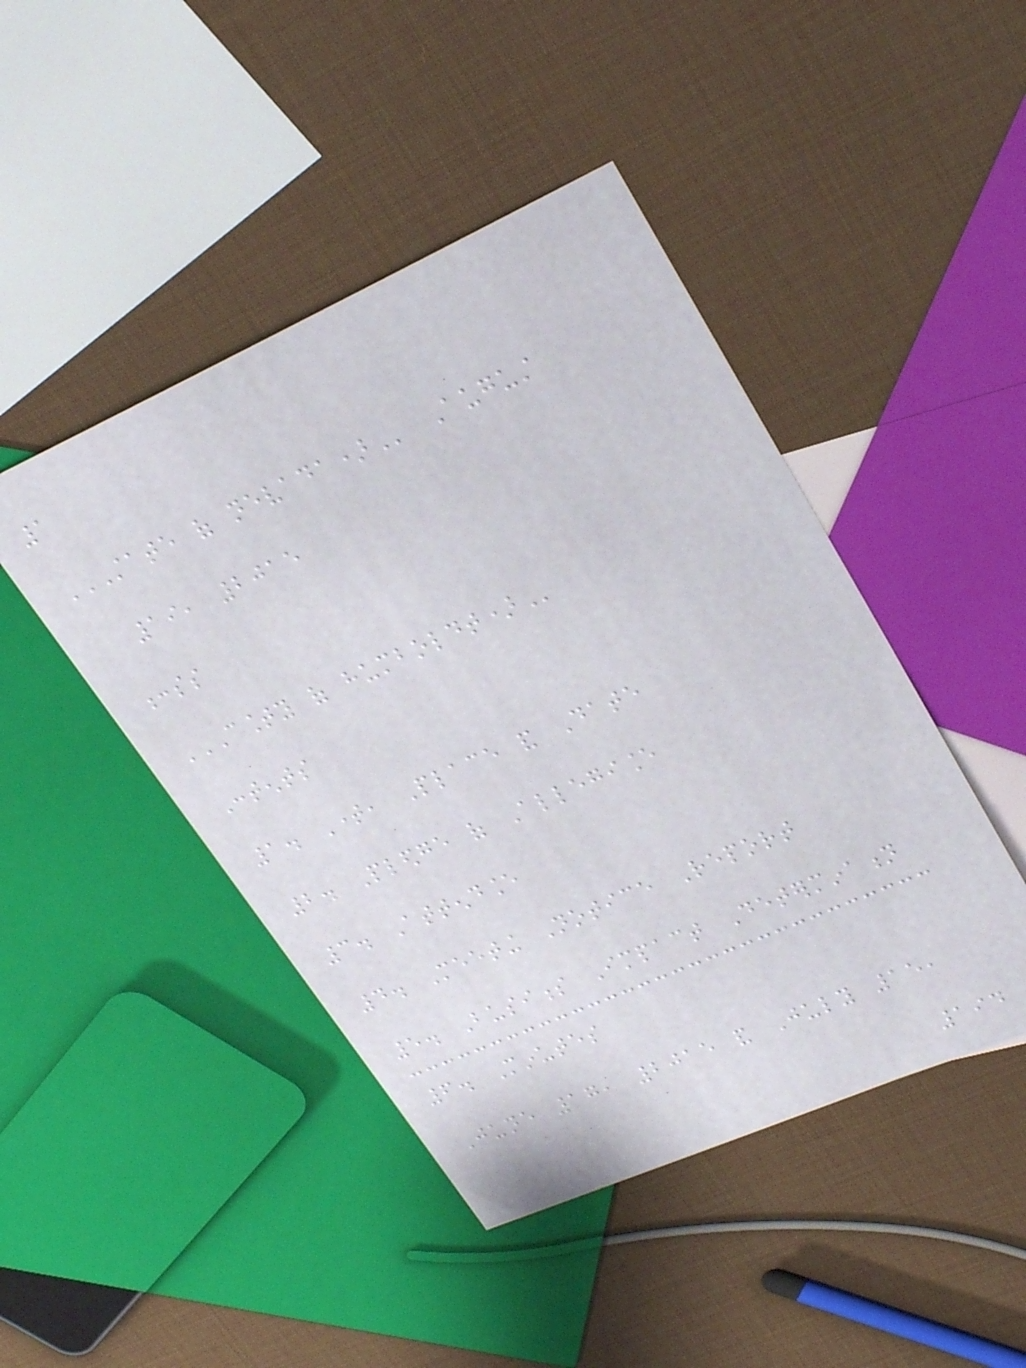1
STATE OF NEVADA) August
19, 2015
:ss
COUNTY OF HUMBOLDT)
Contents
1. Time, Place and Date
2. Pledge of Allegiance
3. Attendance
4. Meeting Notice Report
5. Business Impact Determination
6. Minutes
June 17, 2015 and July 15,
194
